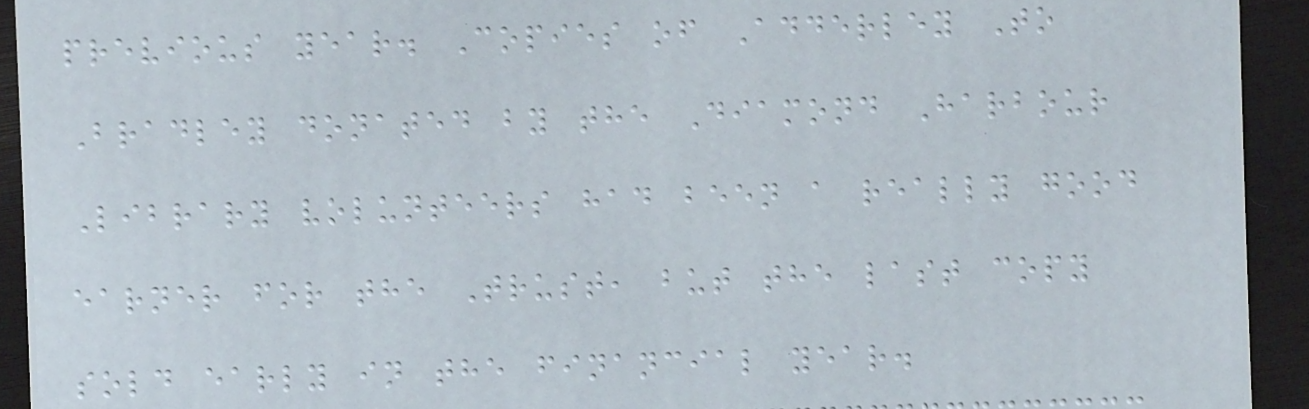previous year. Copies of Adderley To
Bradley donated by the Diamond Harbour
Library volunteers had been a really good
earner for the Trust, but the last copy
sold early in the financial year.
